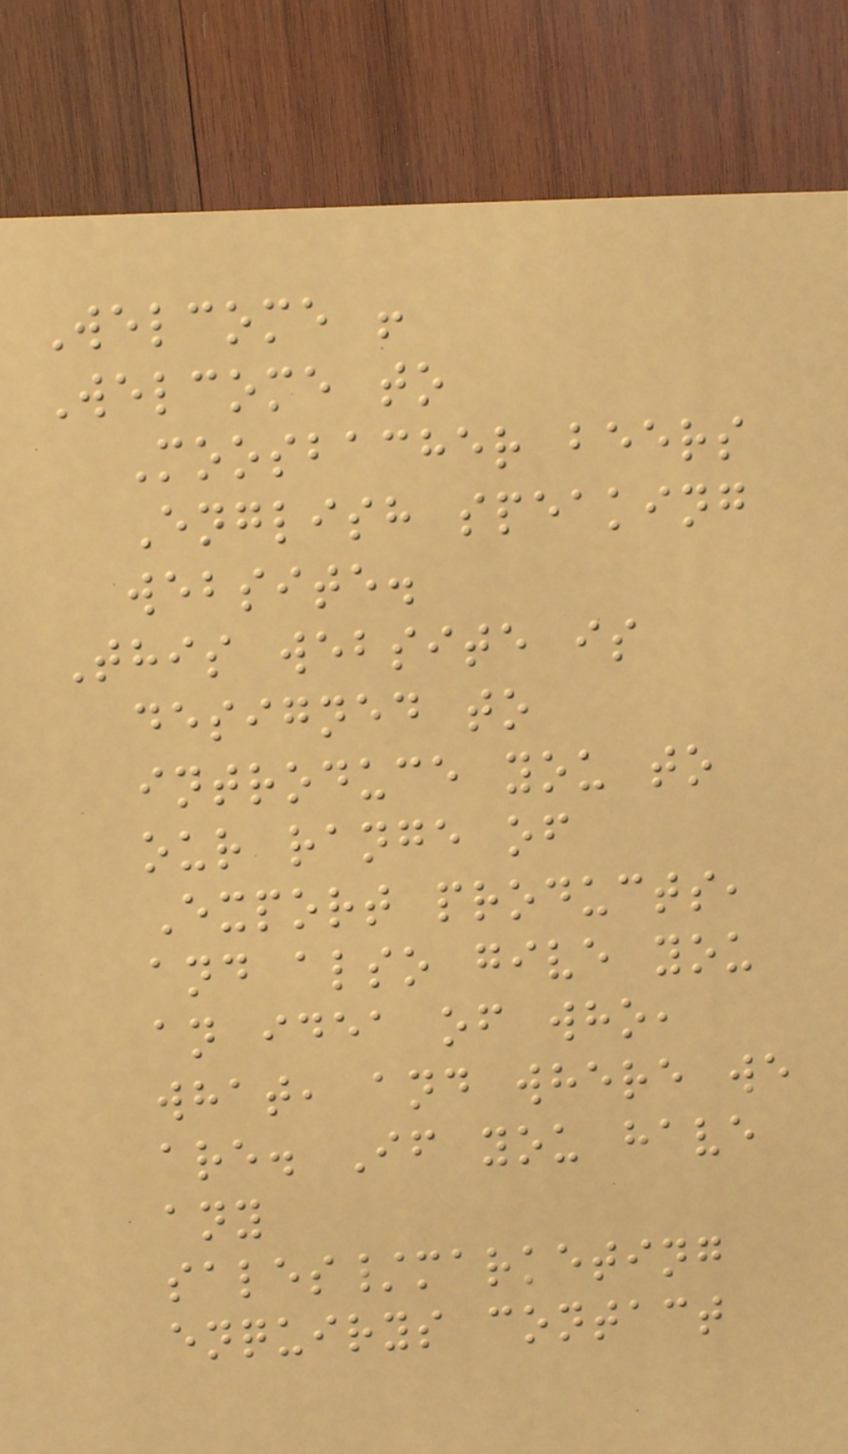Welcome !
Welcome to
Moosbacher beers
English speaking
website.
This website is
designed to
introduce you to
our range of
Export products,
and also give you
an idea of who,
what, and where we
are. If you have
any
sales/marketing
enquirys contact
